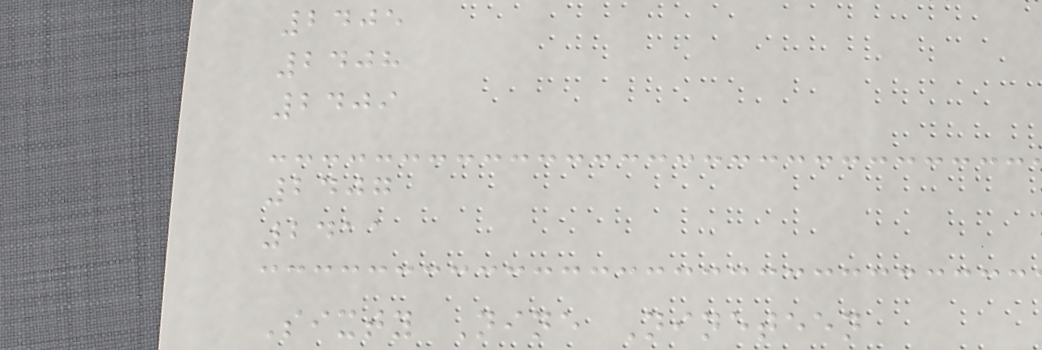2405
2408
2409
2407
2411
Sixty Nine Nineteen
